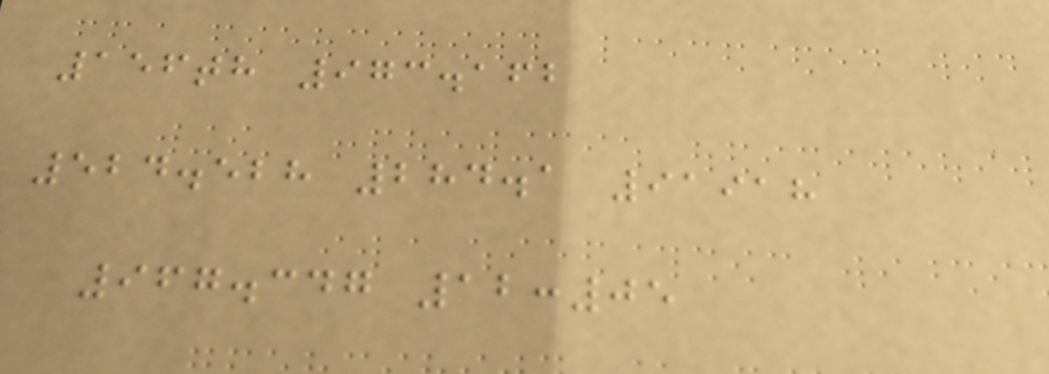156th 973.162
524.528 284.1 91918
967.347 12:05
